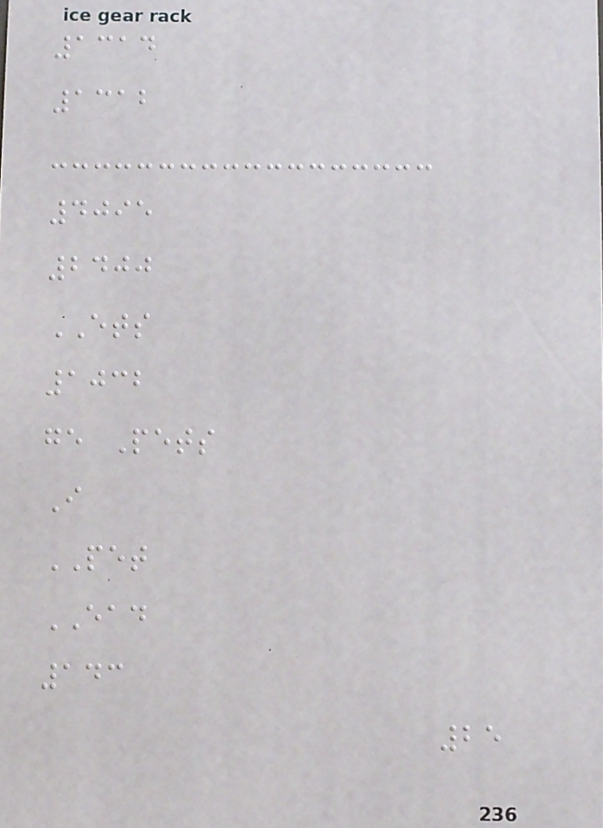1314
1312
4095
2400
ETS
1032
ge Pets
I
PET
EAD
143
25
